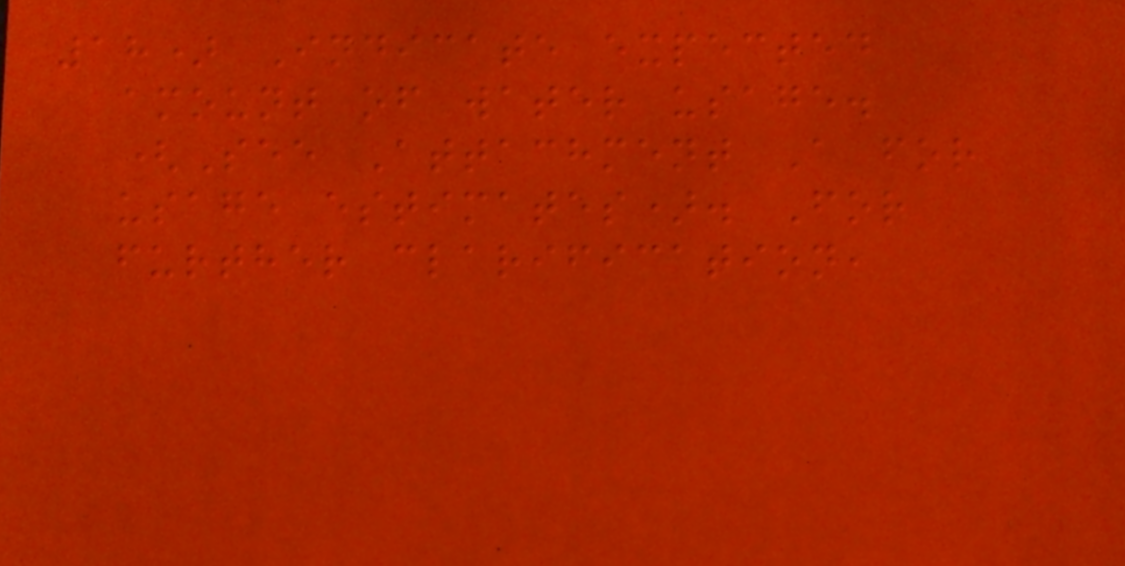18) Indicate expected
amount of water usage.
(See Attachment A for
usage estimates). For
further clarification,
